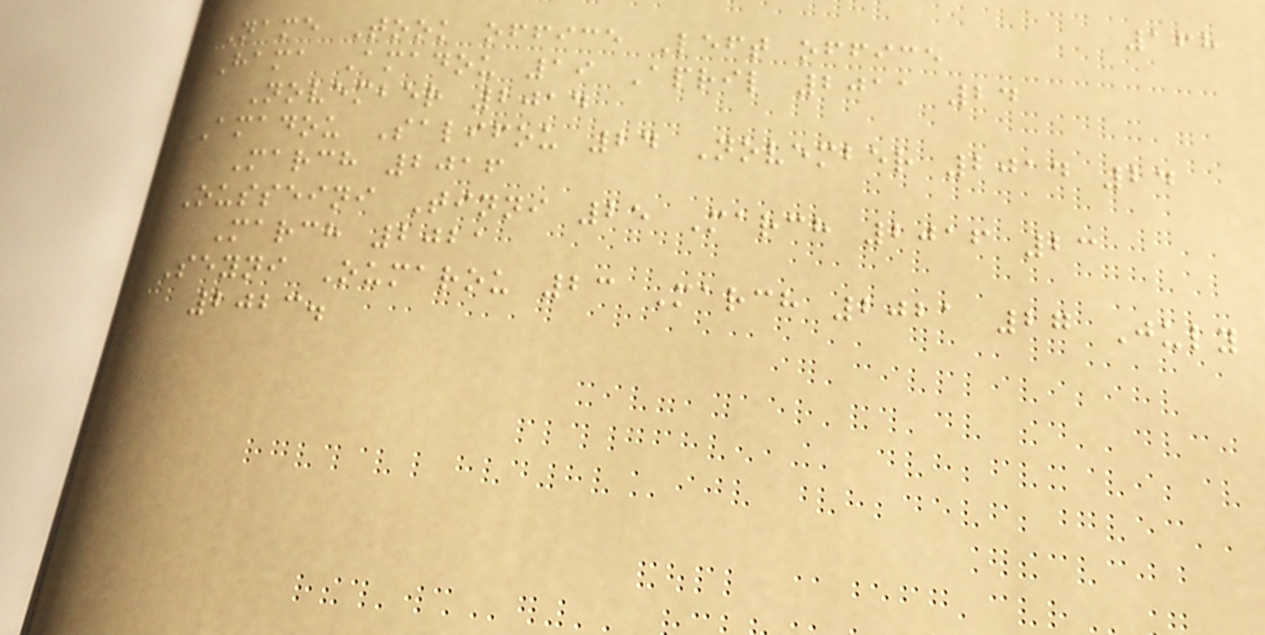168
Name Took office Left office
Hama Amadou 19 April 2011 24
November 2014
Amadou Salifou 24 November 2014 24
March 2016
Ousseini Tinni 25 March 2016 23
March 2021
Seyni Oumarou 23 March 2021 27 July
2023.
